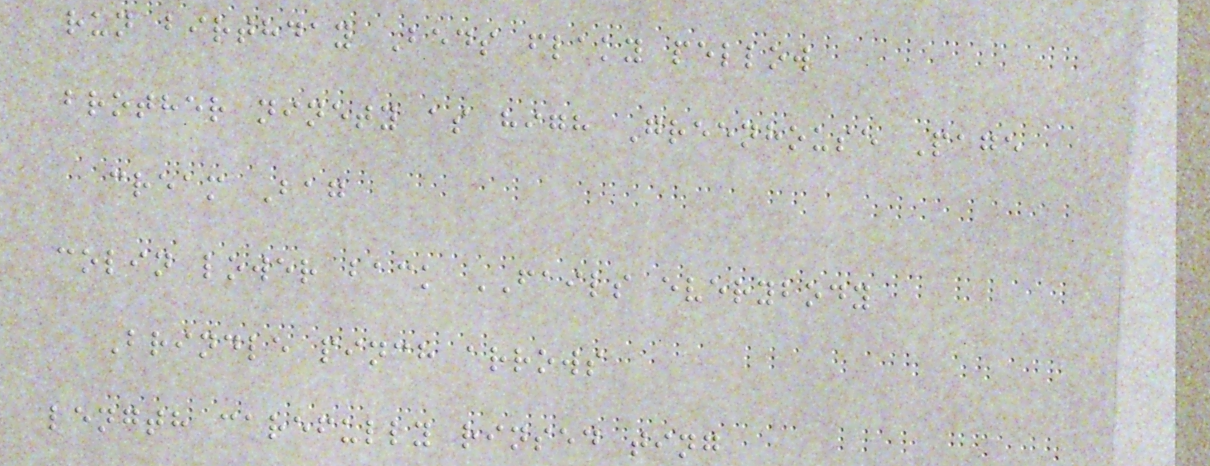run birthday Beds flaky pellow
brother ninety as high Greenhouse Page
cream Bag
colin lower back FAILS everybody
Brindle pinch arrows
length carefully rinsed ting
